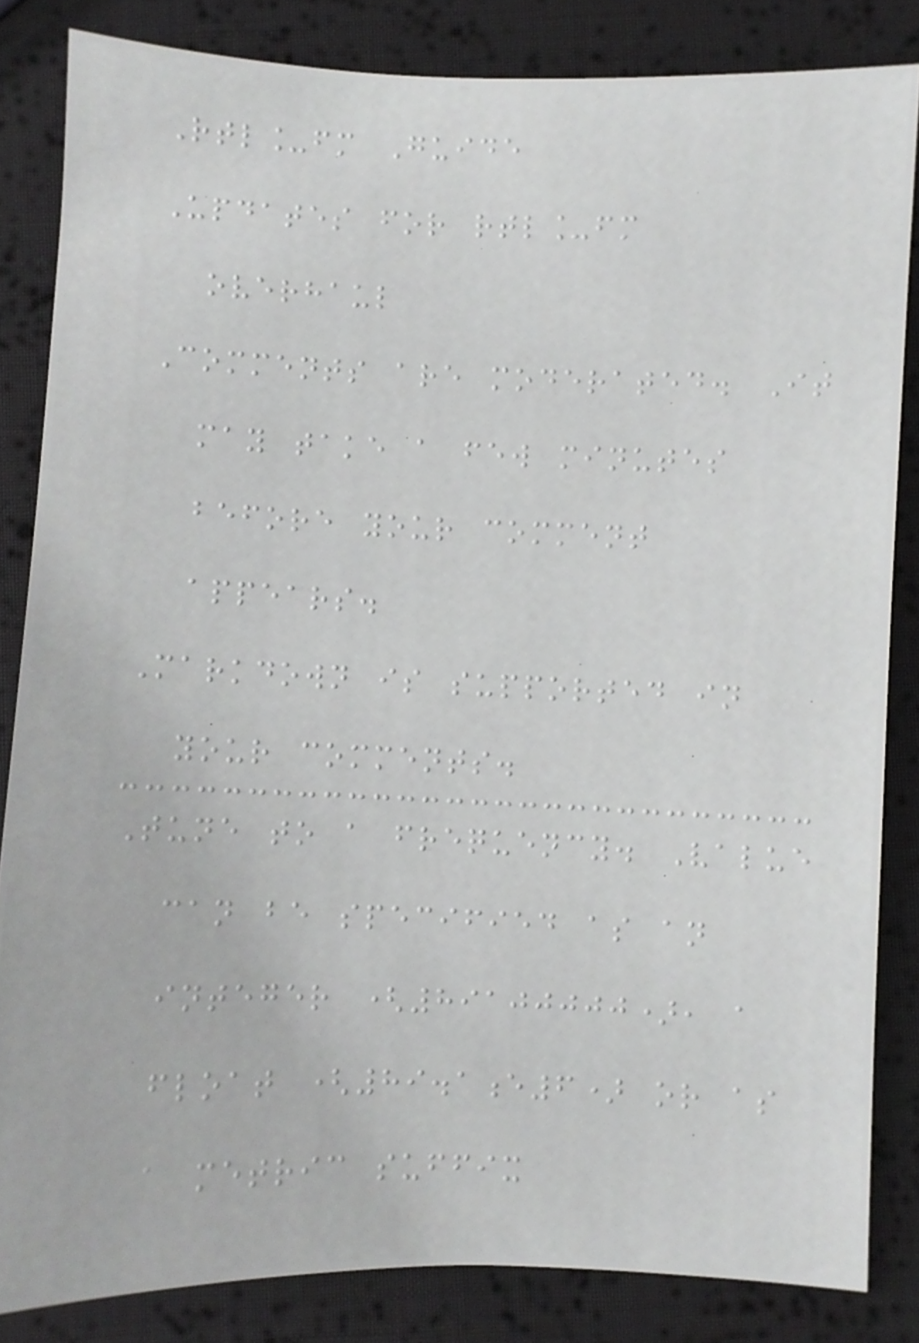Rtl_fm Guide
Updates for rtl_fm
overhaul
Comments are moderated. It
may take a few minutes
before your comment
appears.
Markdown is supported in
your comments.
Tune to a frequency. Value
can be specified as an
integer (89100000), a
float (89.1e6) or as
a metric suffix
